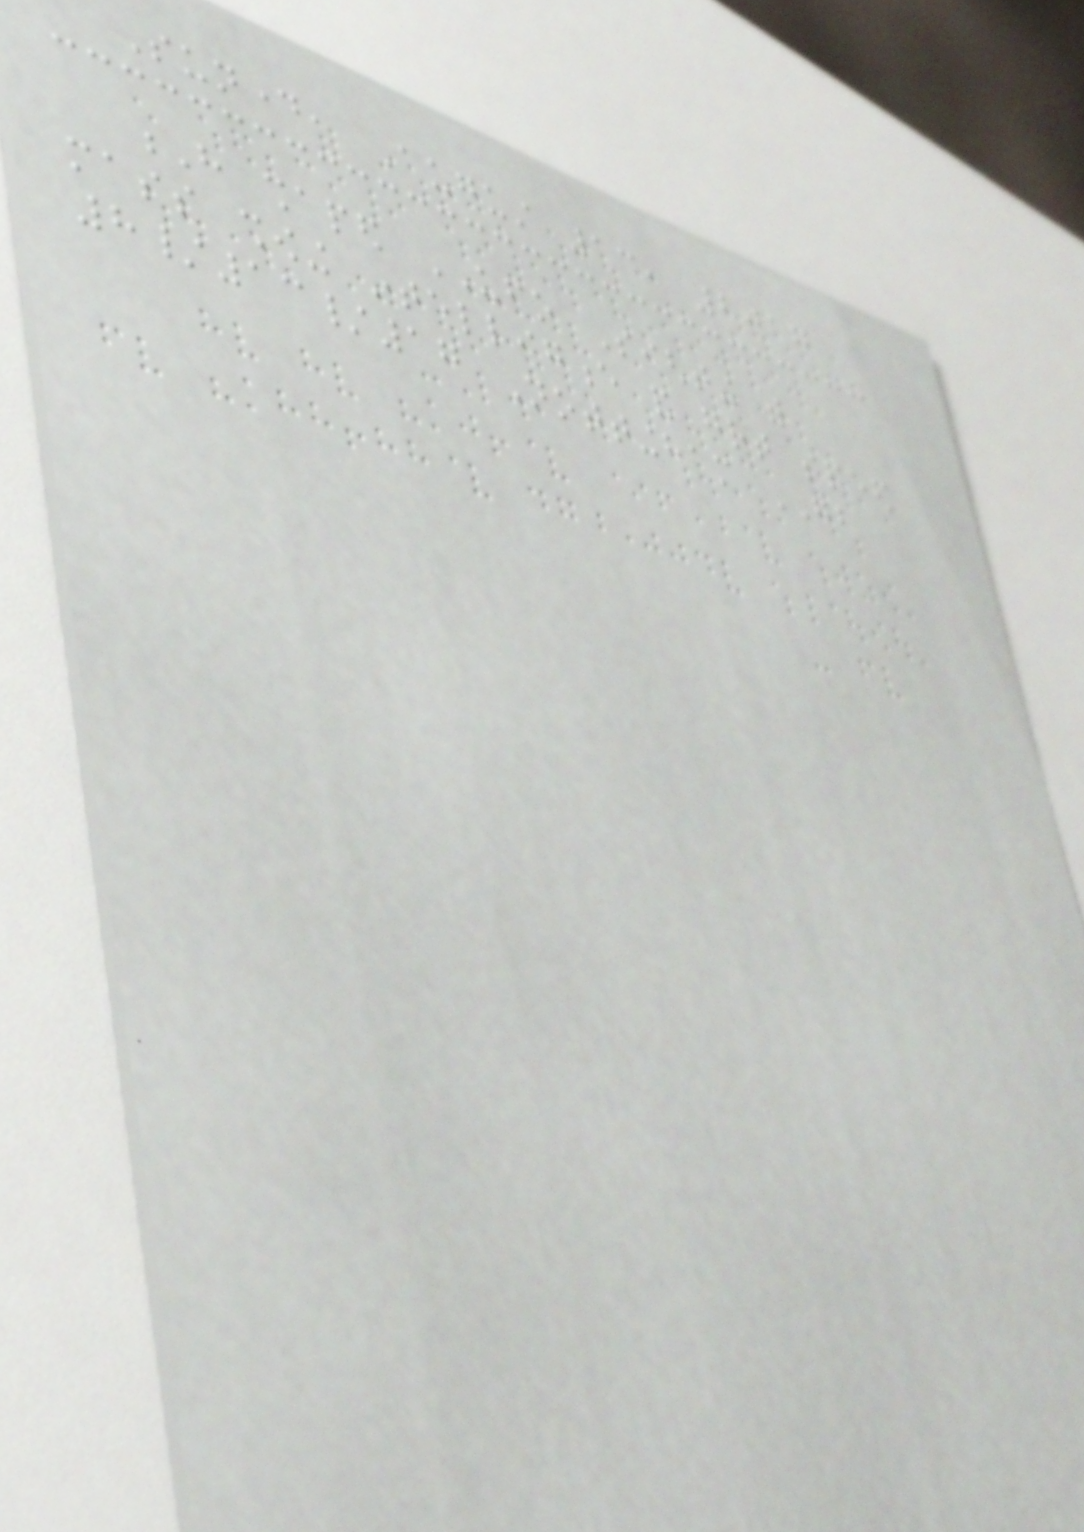Sunday, August 13, 2017
H shaped UFO Sighting with
mass showing intelligence and great speed
8/13/17 Nottingham GB
